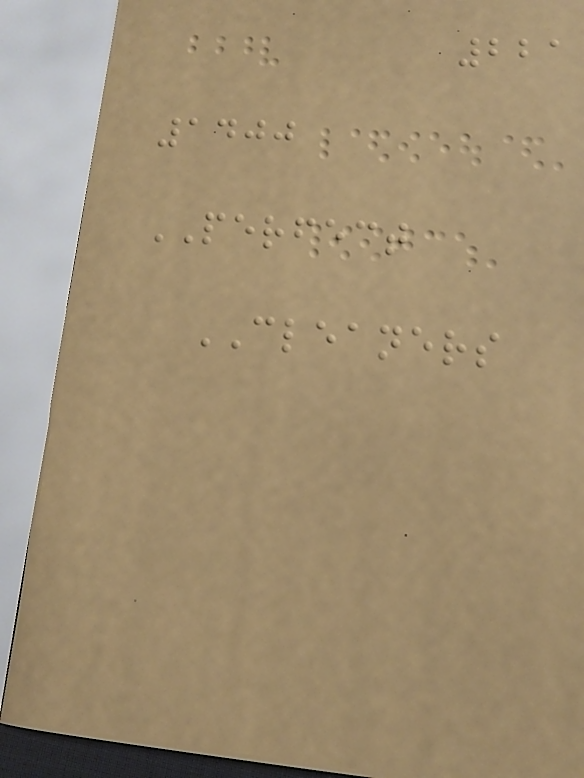221
1400
PERFECT
CLEANERS
